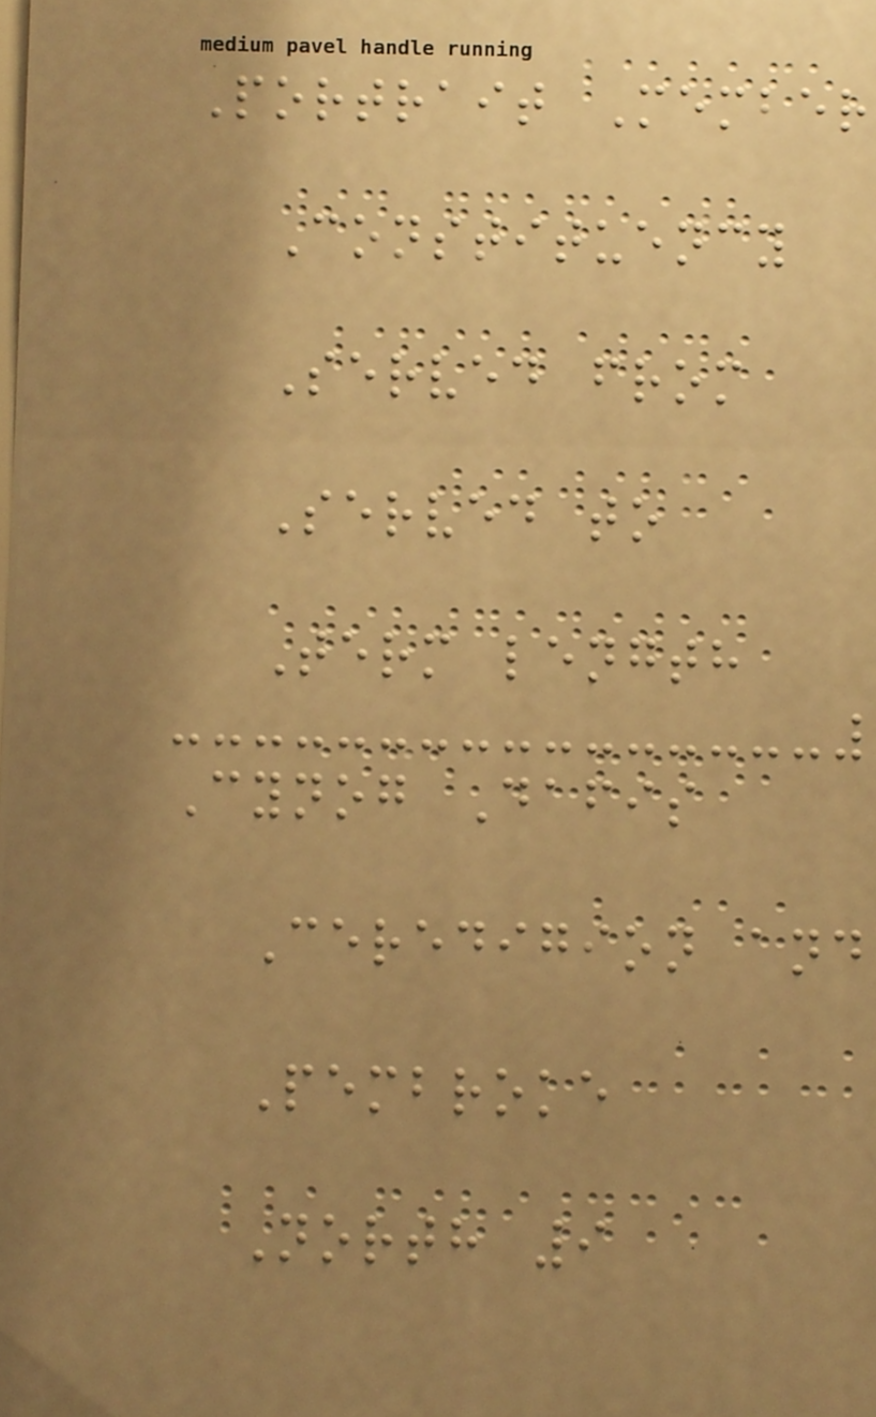Portrait Member
Constituency
Served from
Served to
Term length
Cynog Dafis
Ceredigion and
Pembroke
North 9
